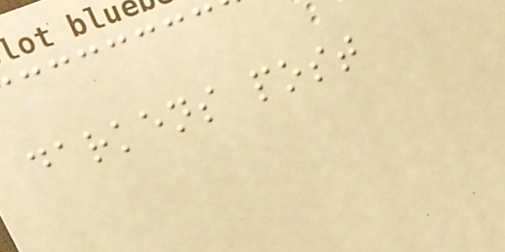darkens post
